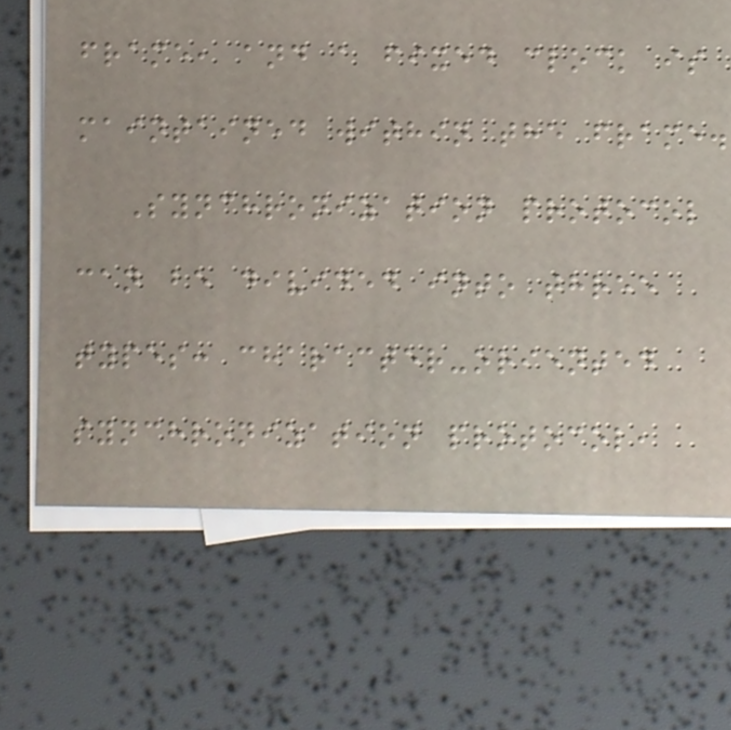frame, and a fixed clock is
maintained within the frame.
Synchronization protocol
can be divided into three
types: character-oriented
synchronization protocol,
